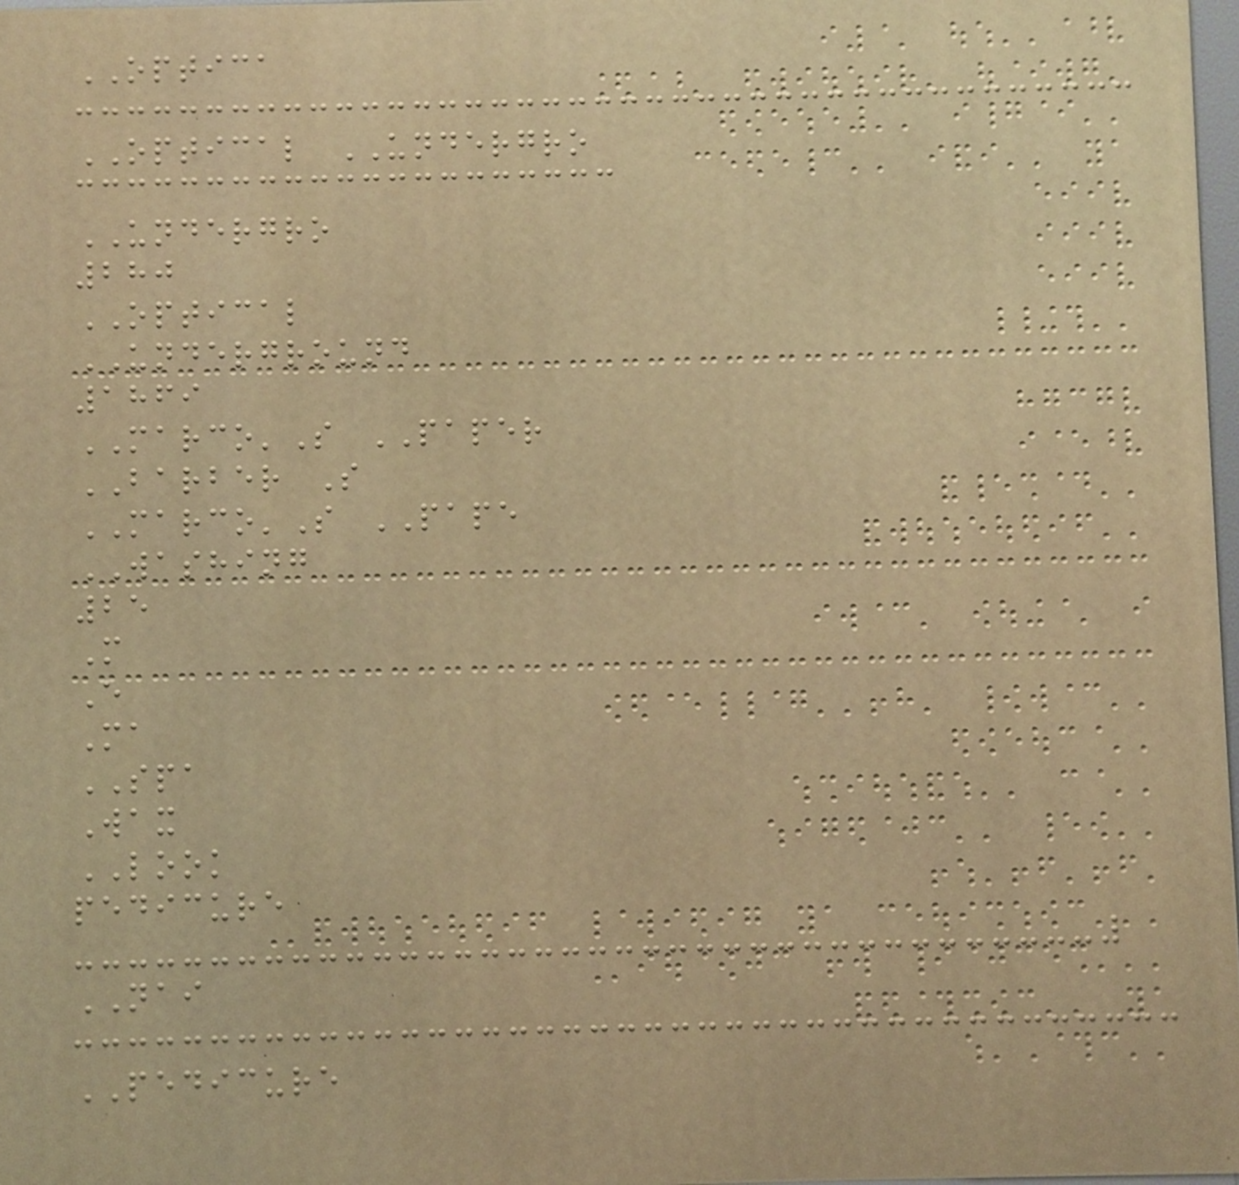OPTICA
OPTICAL UNDERGRO
UNDERGRO
280
OPTICAL
UNDERGROUND
1869
MARCO'S PAPER
BARBER S
MARCO'S PAPE
WASHING
25
M
E
Ma
SPA
Wax
LOOK
pedicure
NAI
PEDICURE
